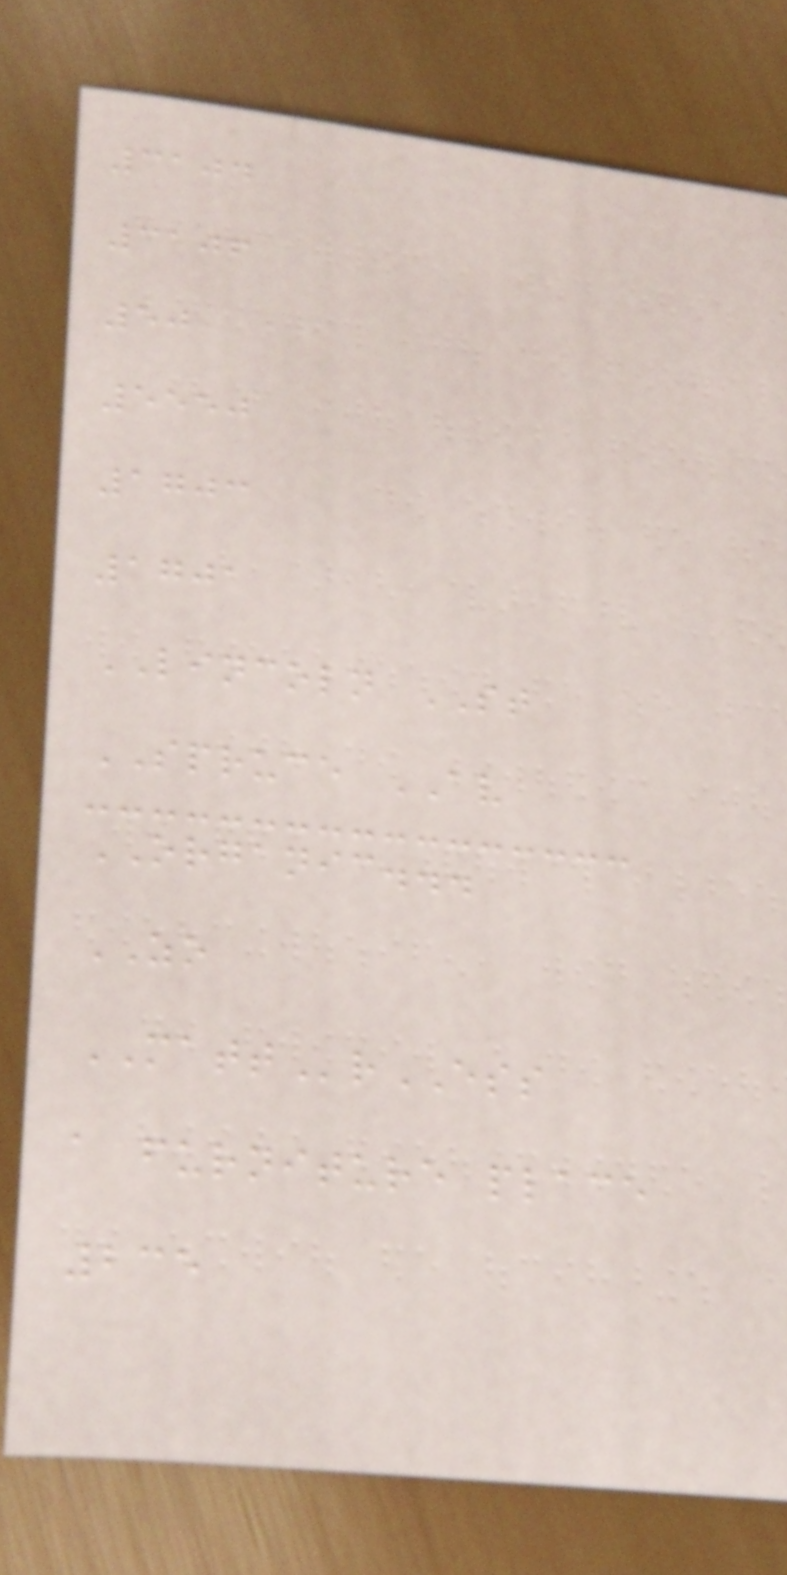3104
3106
50
5550
1703
1701
LINCOLN ST
SPRUCE AV
ORGANIC...
ZO
MATTrESS
a furniture place
235
